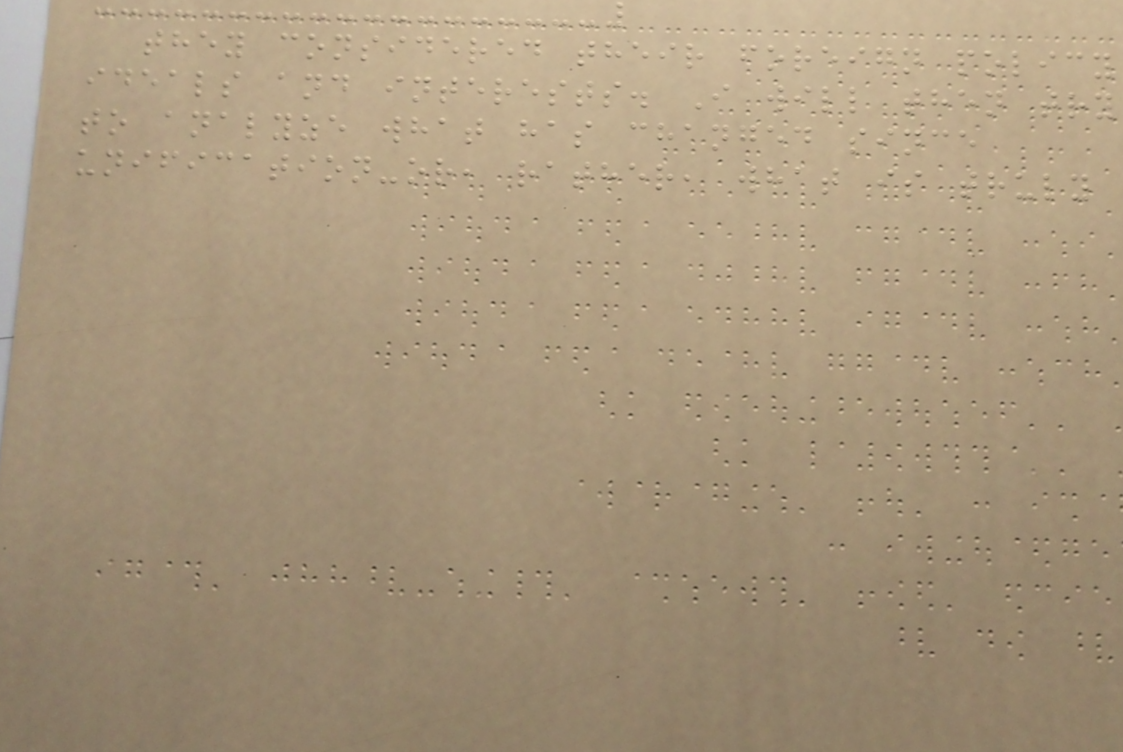they considered their foreign policy
ideals and interests. I will then try
to analyze what has changed since
unification-or, rather, what is truly
